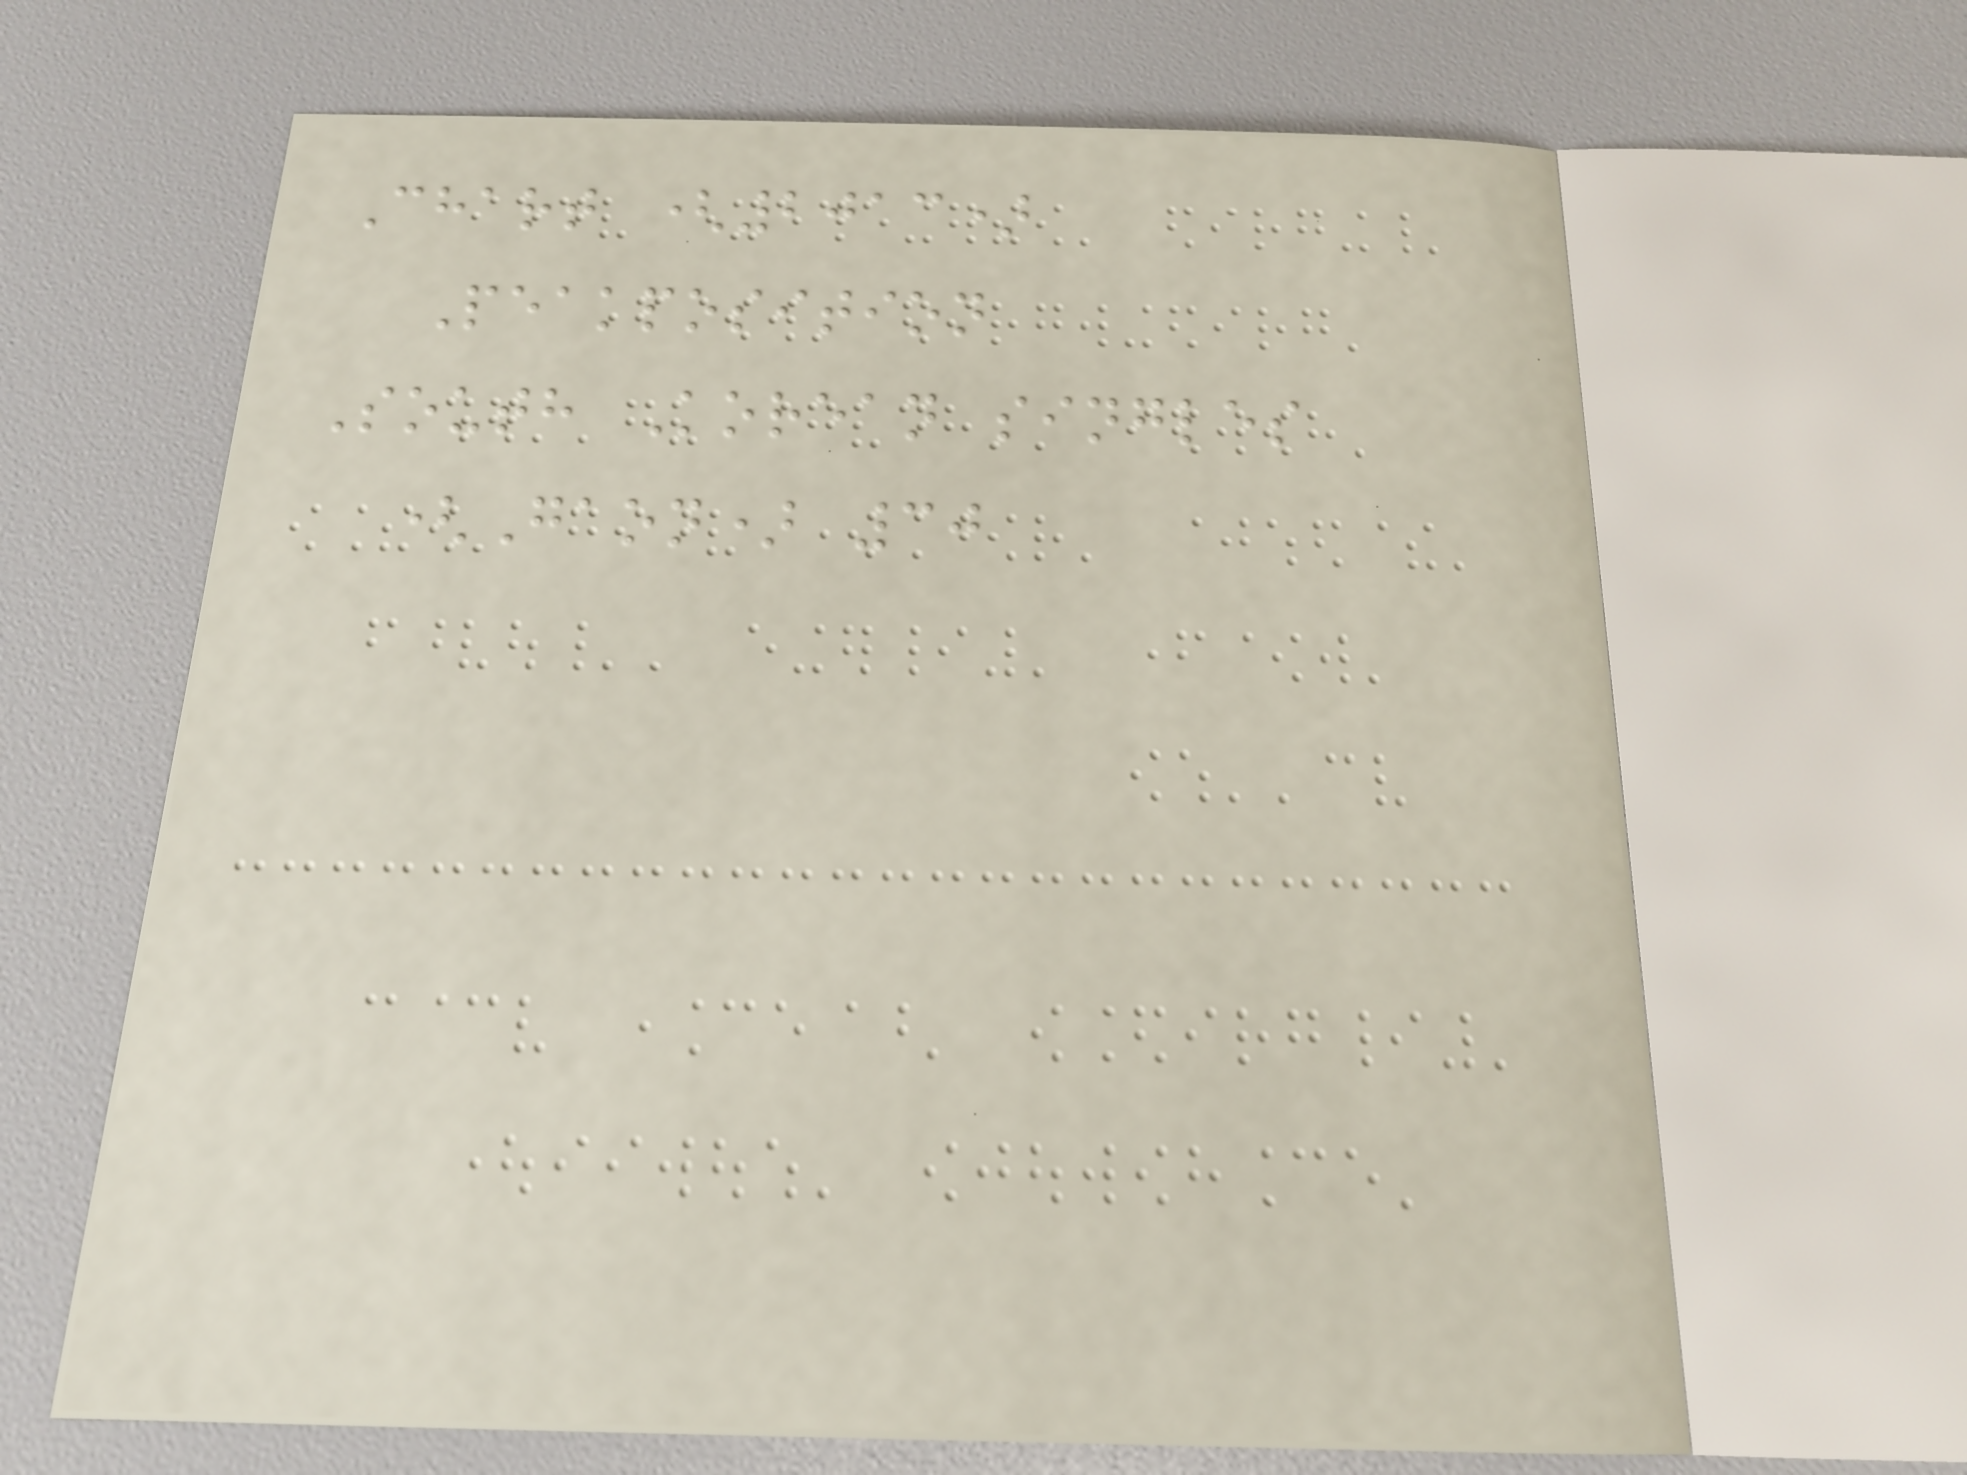Chart (2013)
Peakposition
South Korean singles
(Gaon) 30
